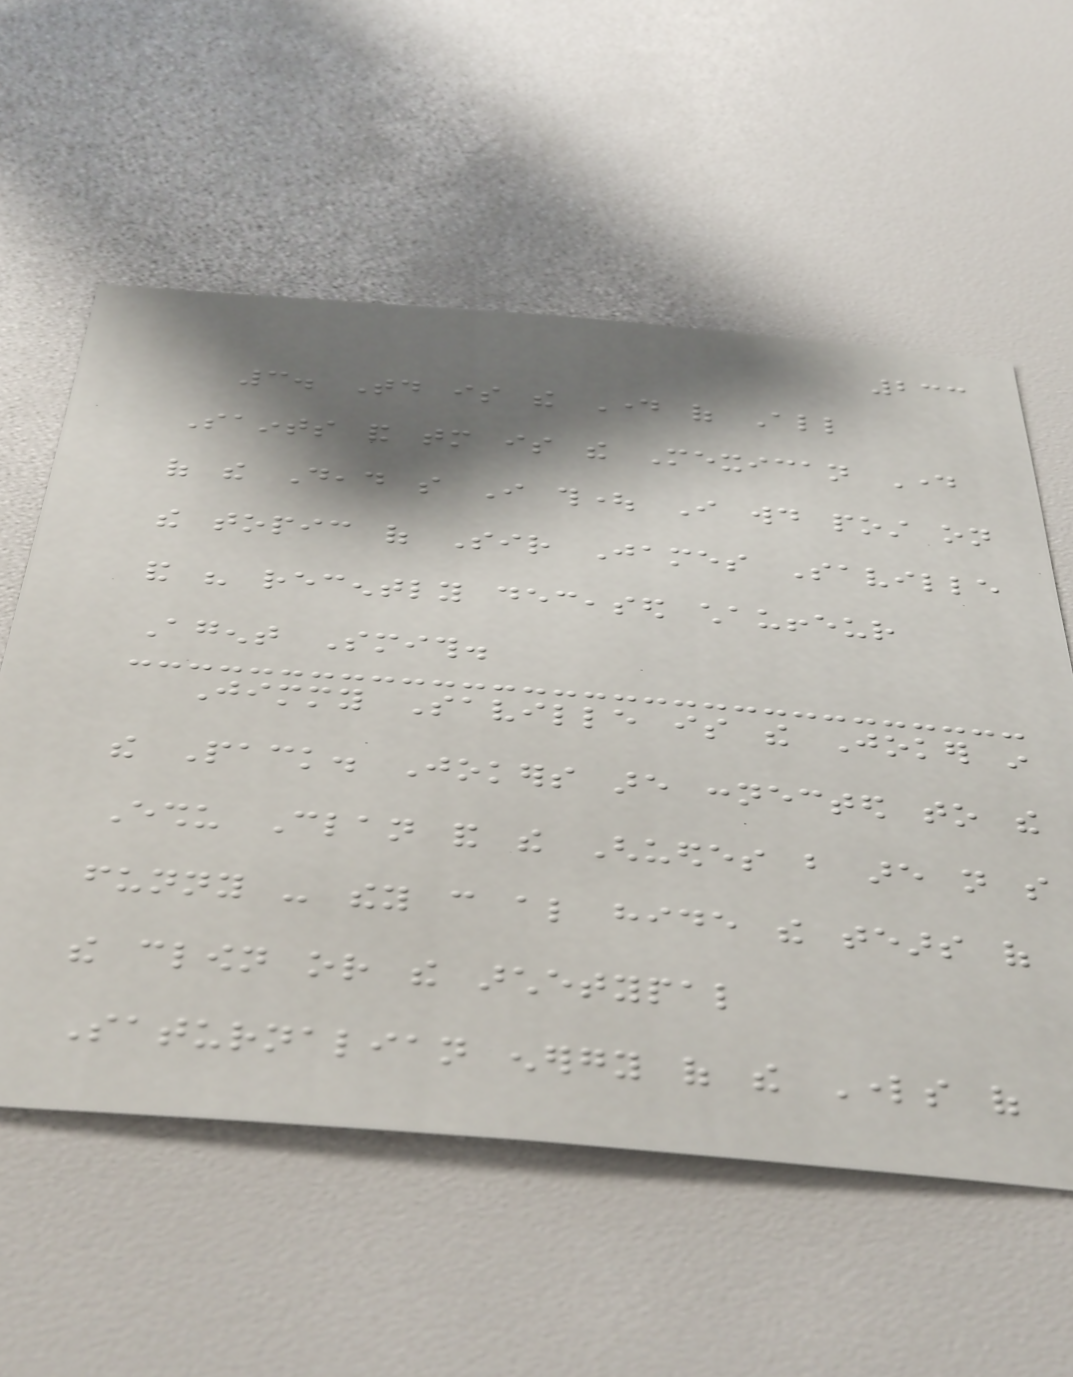233
3. Today is the Day of All
Saints and tomorrow is the Mexican Day
of the Dead so I thought I would post on
the topic of Sir James Saville
and his recently deceased chauffeur
Agent Smith.
Jimmy Saville is the Joker in
the Pack. Jokers are connected to the
Eshu Clan and the Ghuedes but are not so
funny - they can also hide the tears of
the clown or the archetypal
Saturnalian energy of the Lords of
